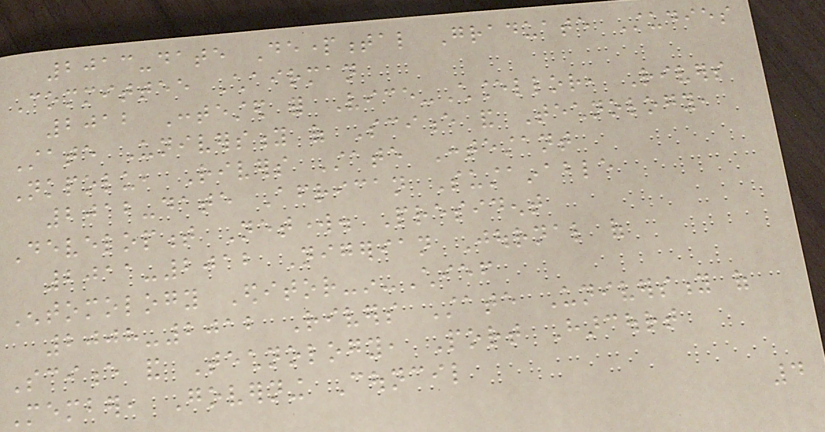2013-date Departmental Graduate Studies
Committee Chairman
2012 Contested for Vice-Chancellor, Rivers
State University of Science and Technology,
Nkpolu, Rivers State Contestant
2012-date African Sustainable
Development Network. President
2011-2012 Nigerian Journal of
Entomology Editor-in-Chief
2008-2012 Rivers State University of
Science and Technology, Port Harcourt
Member, Governing Council
4
